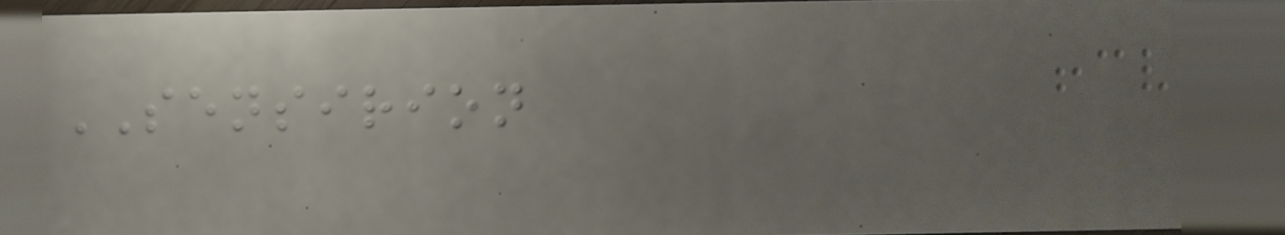SENSIRION
